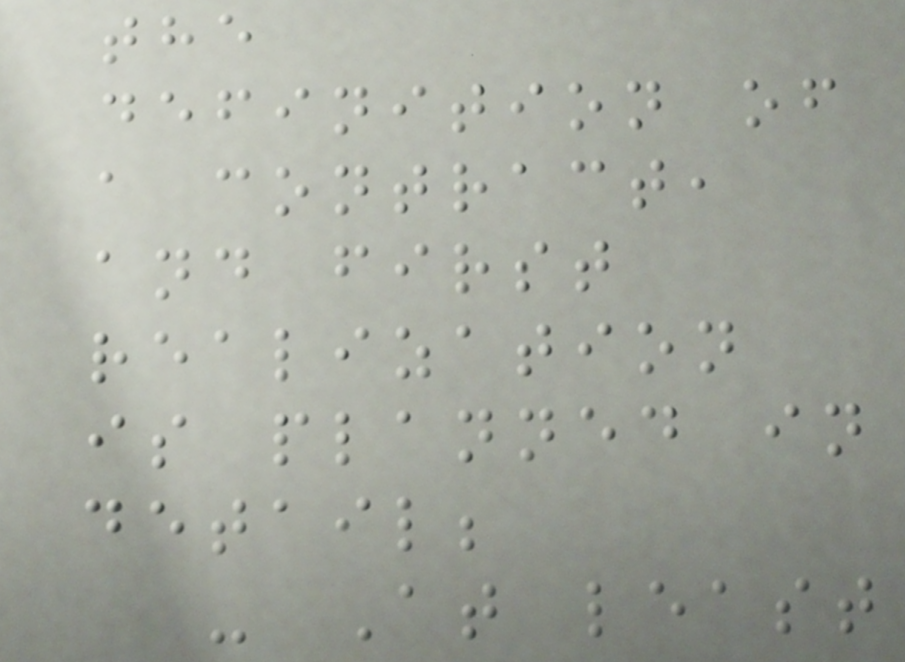the
definition of
a contract,
and first
realization
is planned in
detail;
- At least
